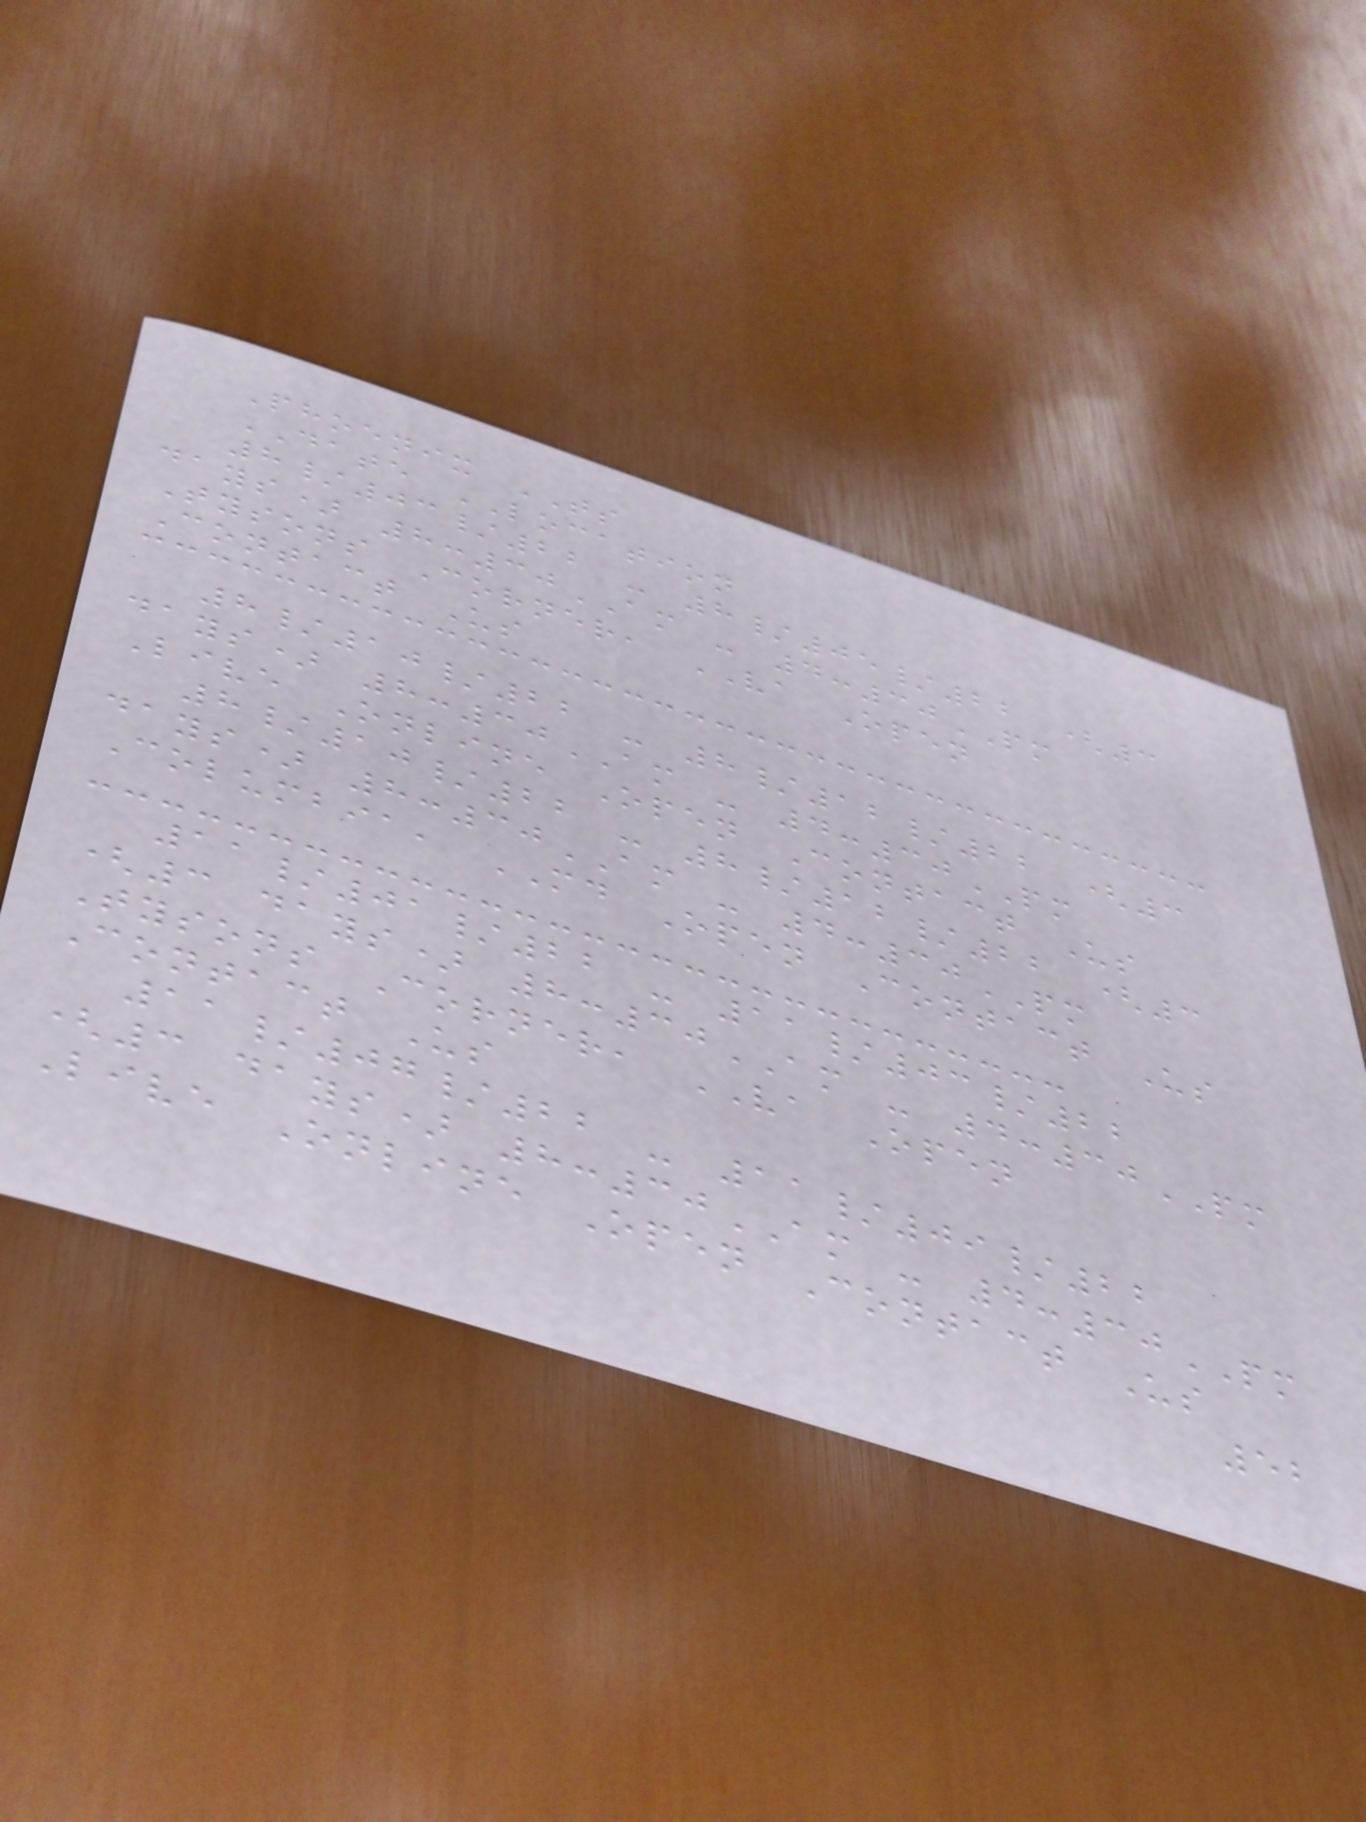Phoenix TS
DATE LOCATION
8/03/22 - 8/05/22 (3
days) 8:30AM - 4:30PM
Tysons Corner, VA Open
Contact Us
8/10/22 - 8/12/22 (3
days) 8:30AM - 4:30PM
Live Online Open Contact Us
8/10/22 - 8/12/22 (3
days) 8:30AM - 4:30PM
Columbia, MD Open Contact Us
11/01/22 - 11/03/22
(3 days) 8:30AM - 4:30PM
Tysons Corner, VA Open
Contact Us
11/07/22 - 11/09/22
(3 days) 8:30AM - 4:30PM
Live Online Open Contact Us
52
